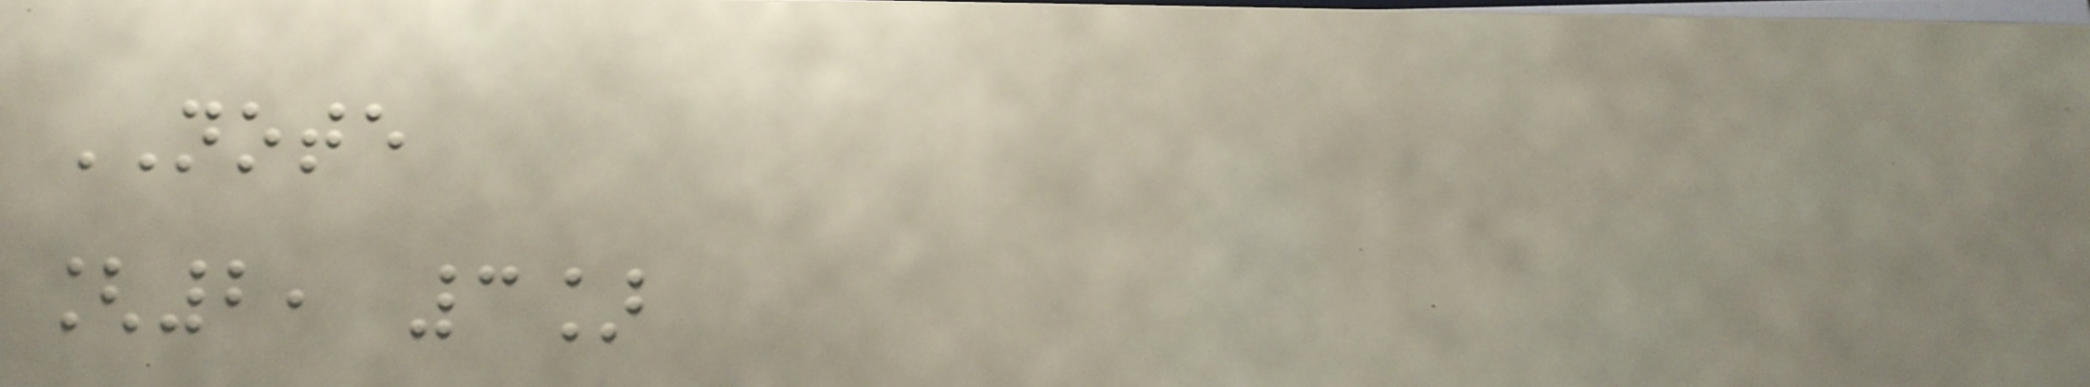NOTE
[2, 3]
